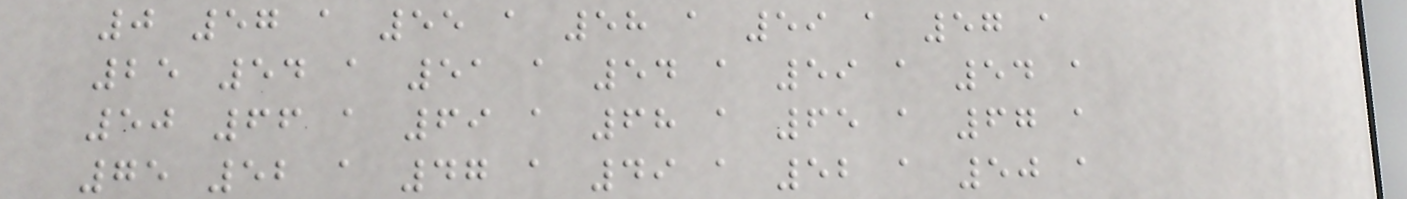0 57 a 55 a 58 a 59 a 57 a
25 54 a 51 a 54 a 59 a 54 a
50 66 a 69 a 68 a 65 a 67 a
75 52 a 47 a 49 a 52 a 50 a
